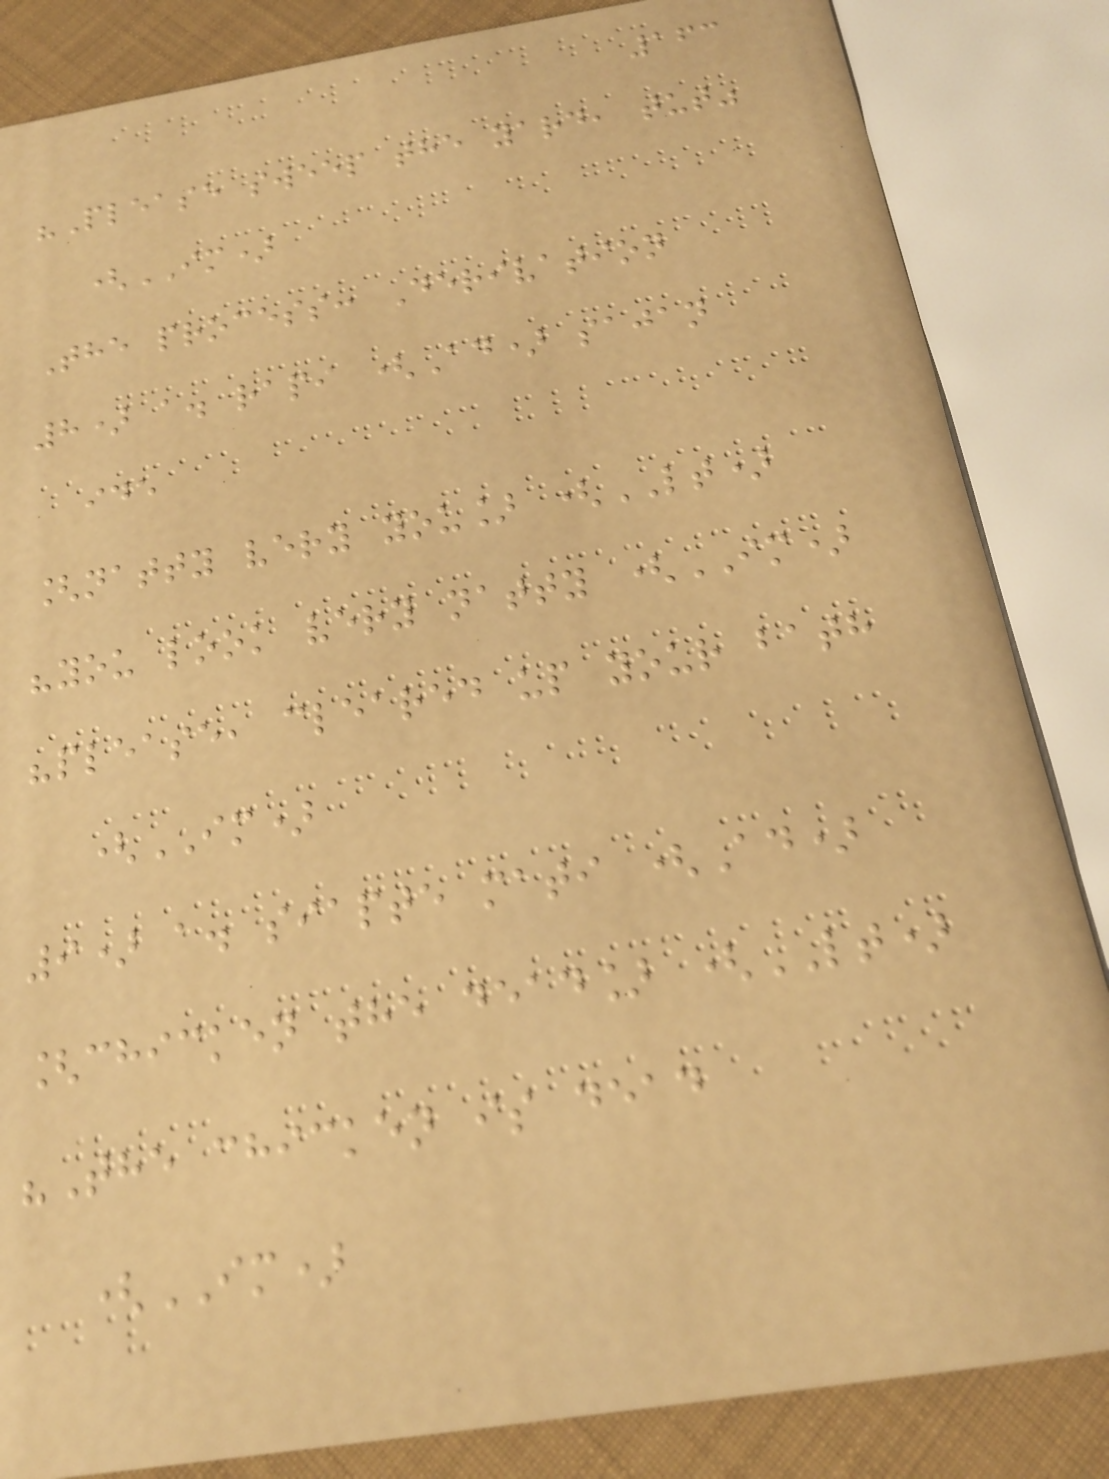163
"Please sweep the yard, tut"
(IM)
The process: Derivation
8) a. rapi (Ad) sajan
ide
[natty very you] (LT)
"you look very natty (IM)
"please, cleared up your bath
(IM)
9) a. siapte mati (Ad)
[chicken the dead] (LT)
"The chicken is dead
(IM)
